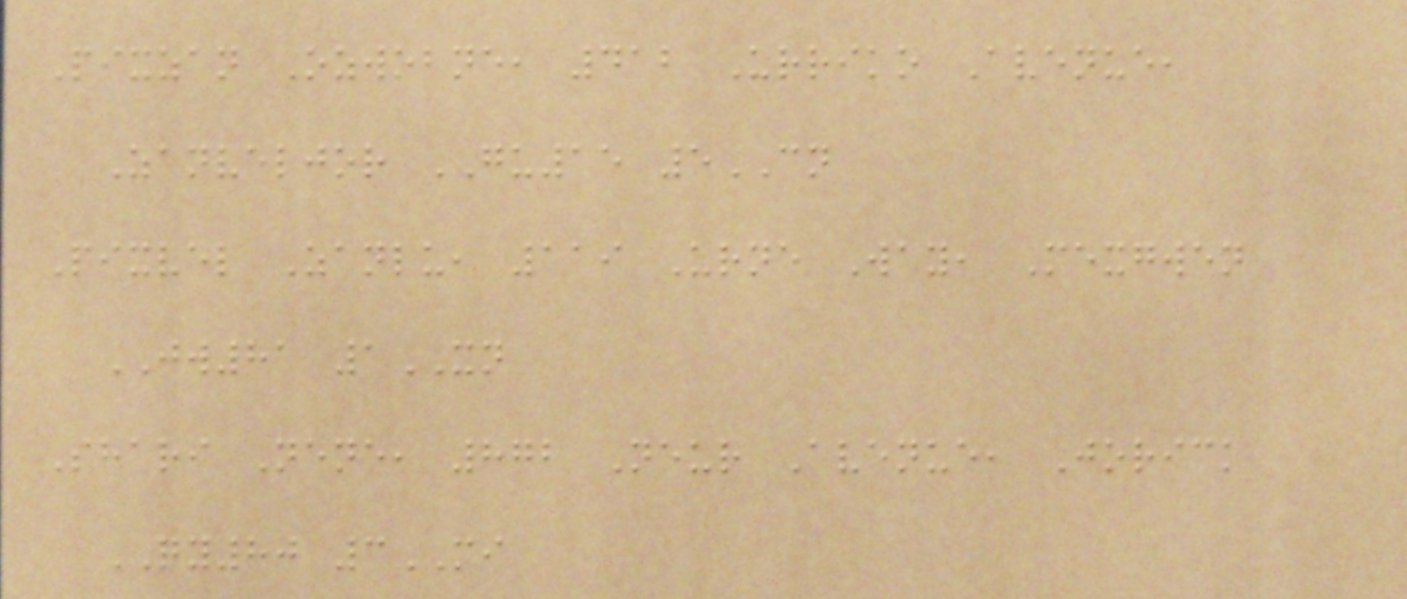Pixzan Ozwobne, 412 Urriko Avenue,
Zanveljor GU15 5CN
Pixvel Zanlu, 119 Urne Way, Mexgwen
JW81 1XN
Shari Nene, 872 Neur Avenue, Jorick
QY80 3MI
